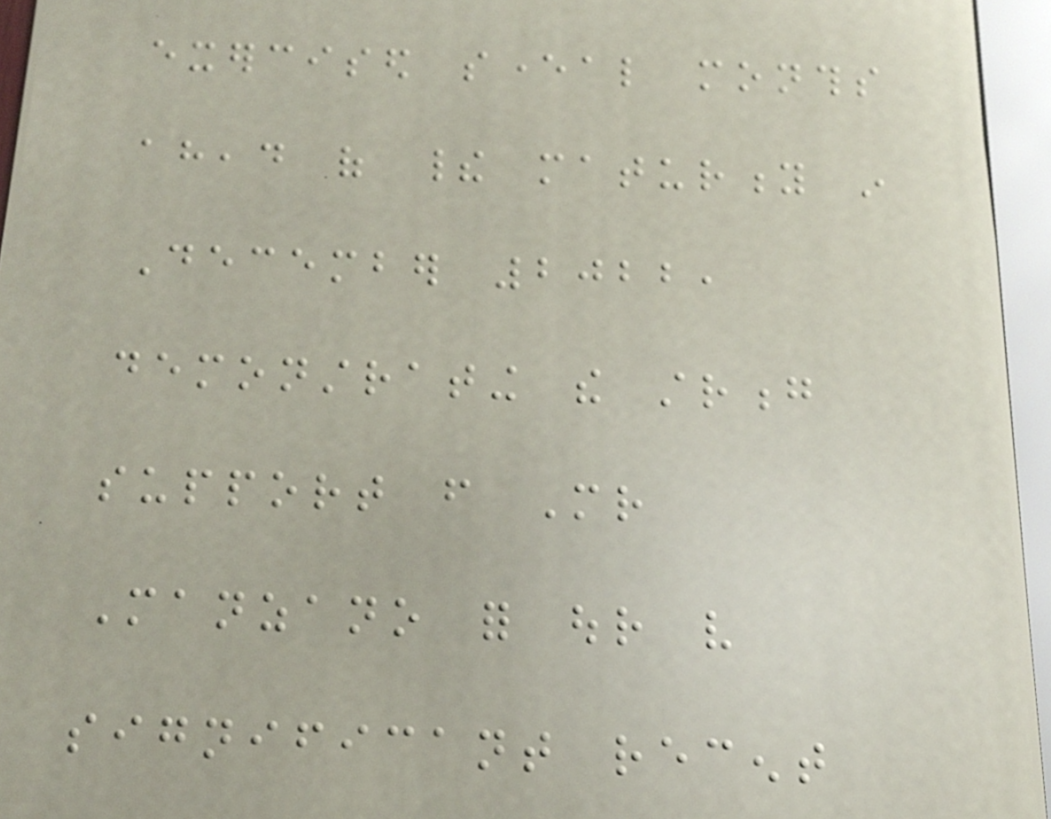exercised several months
ahead of their maturity in
December 2022,
demonstrating the strong
support from Mr
Manzano for our very
significant recent
